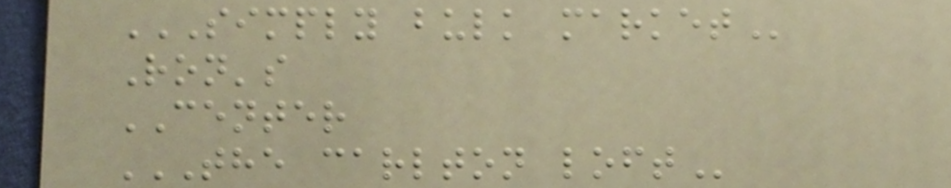SIMPLY BULK MARKET
Ron's
CENTER
THE CARLTON LOFT
